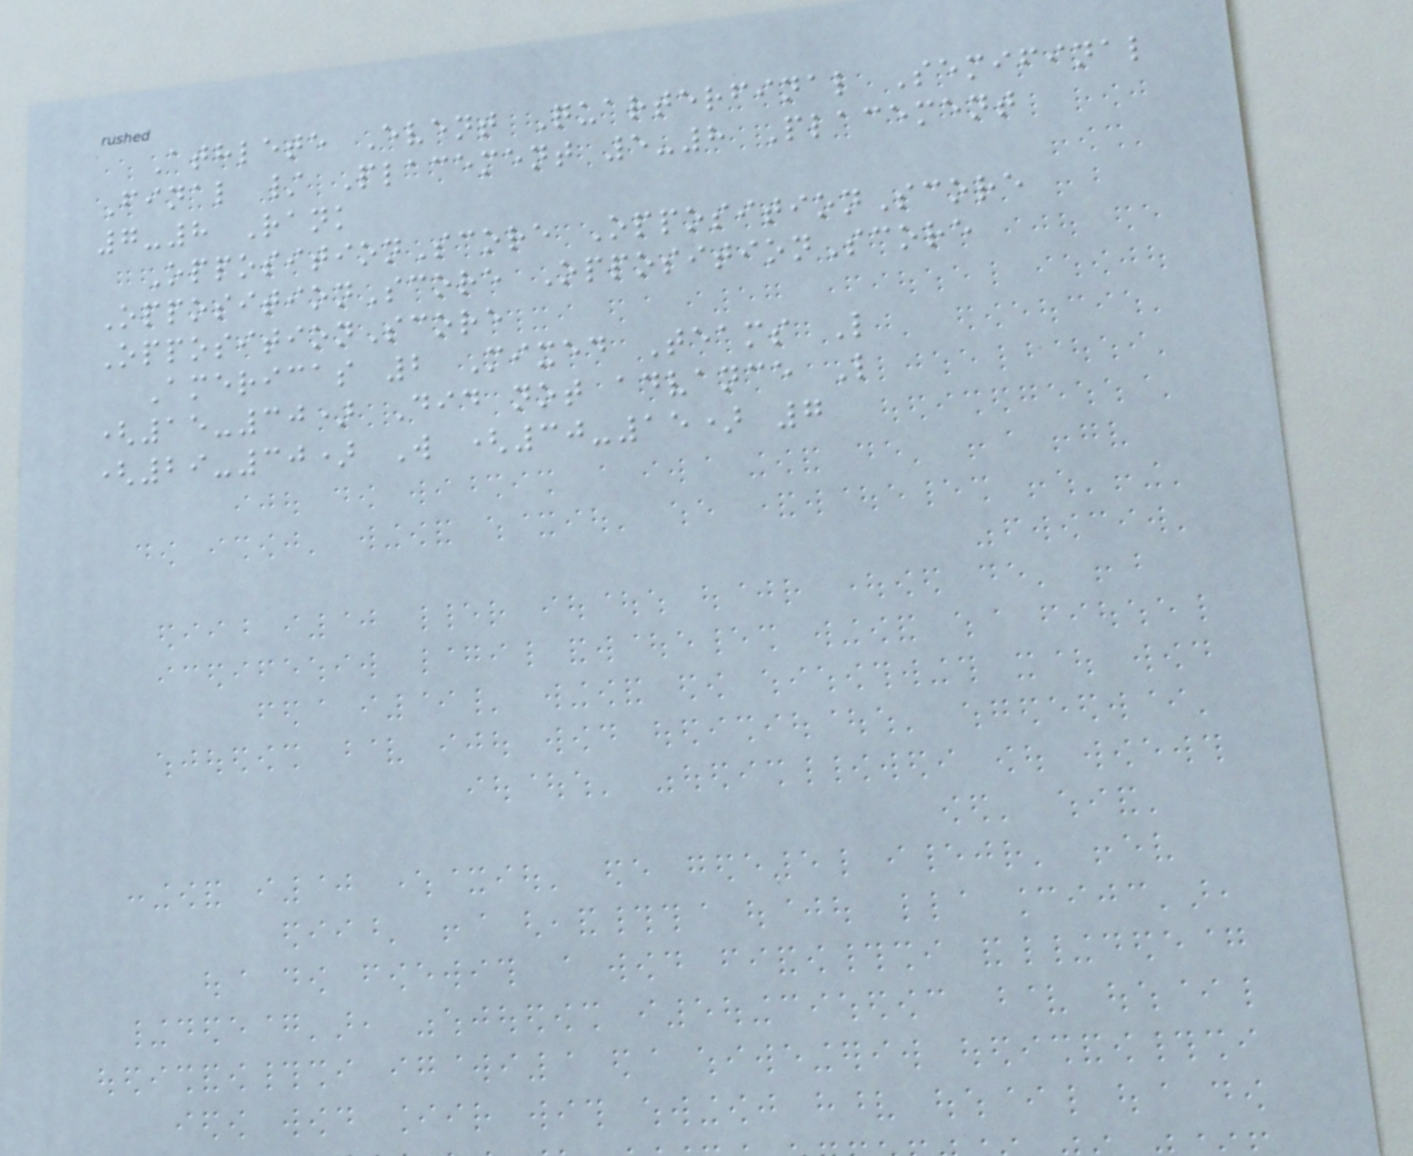Athlete Event Quarterfinal Semifinal
Final / Placement 5-8 Placement
7-8 Rank
OppositionScore OppositionScore
OppositionScore OppositionScore
OppositionScore
Americas 2 Mixed Teams L
(15-30) Did not advance L
(29-30) W (30-15) 7
